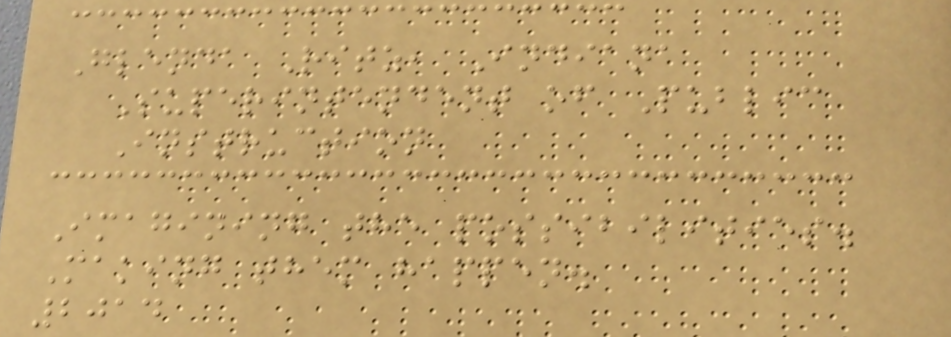Glenda Ritz, Indiana
Superintendent of Public
Instruction
Imagining the possibilities.
Making them happen.
2014
